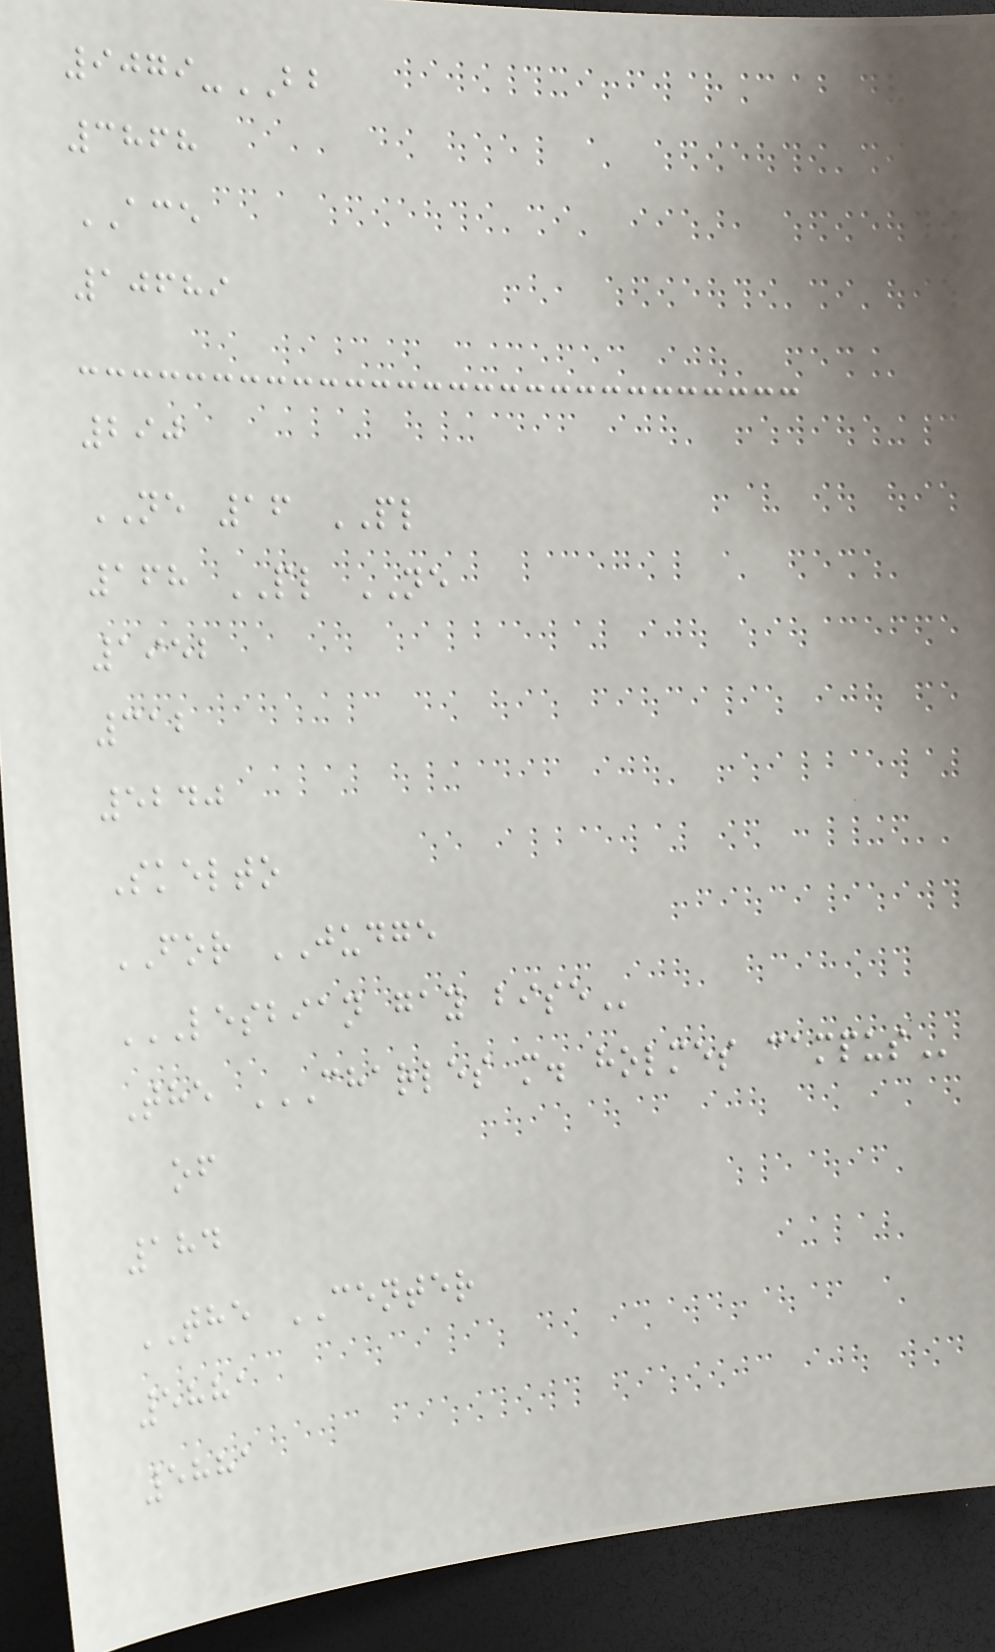9079-BB
3868
ACE
10689
290
NE 16 PL
168 PL NE
1952
312
5240
Skelto
FOR JUDGE
LESBIAN GAY BISE
The CHARLES M. HOLMES CAMPUS
of
184
THE CENTER
5881
5881
